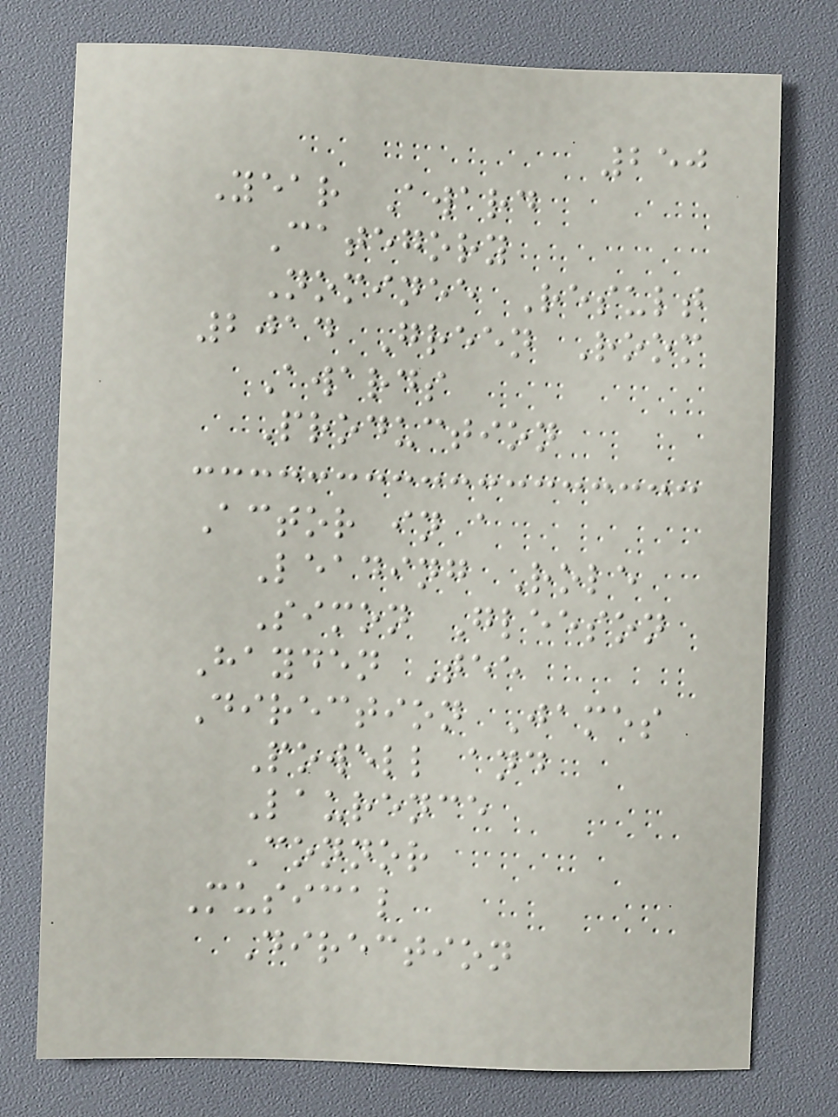250
Year Award
Category
Nominee Result
2014 Green Room
Awards
Production
Actor in a
Leading Role
Simon Gleeson
Hayden Tee
Direction James
Powell and
Laurence
Connor
Musical
Direction
